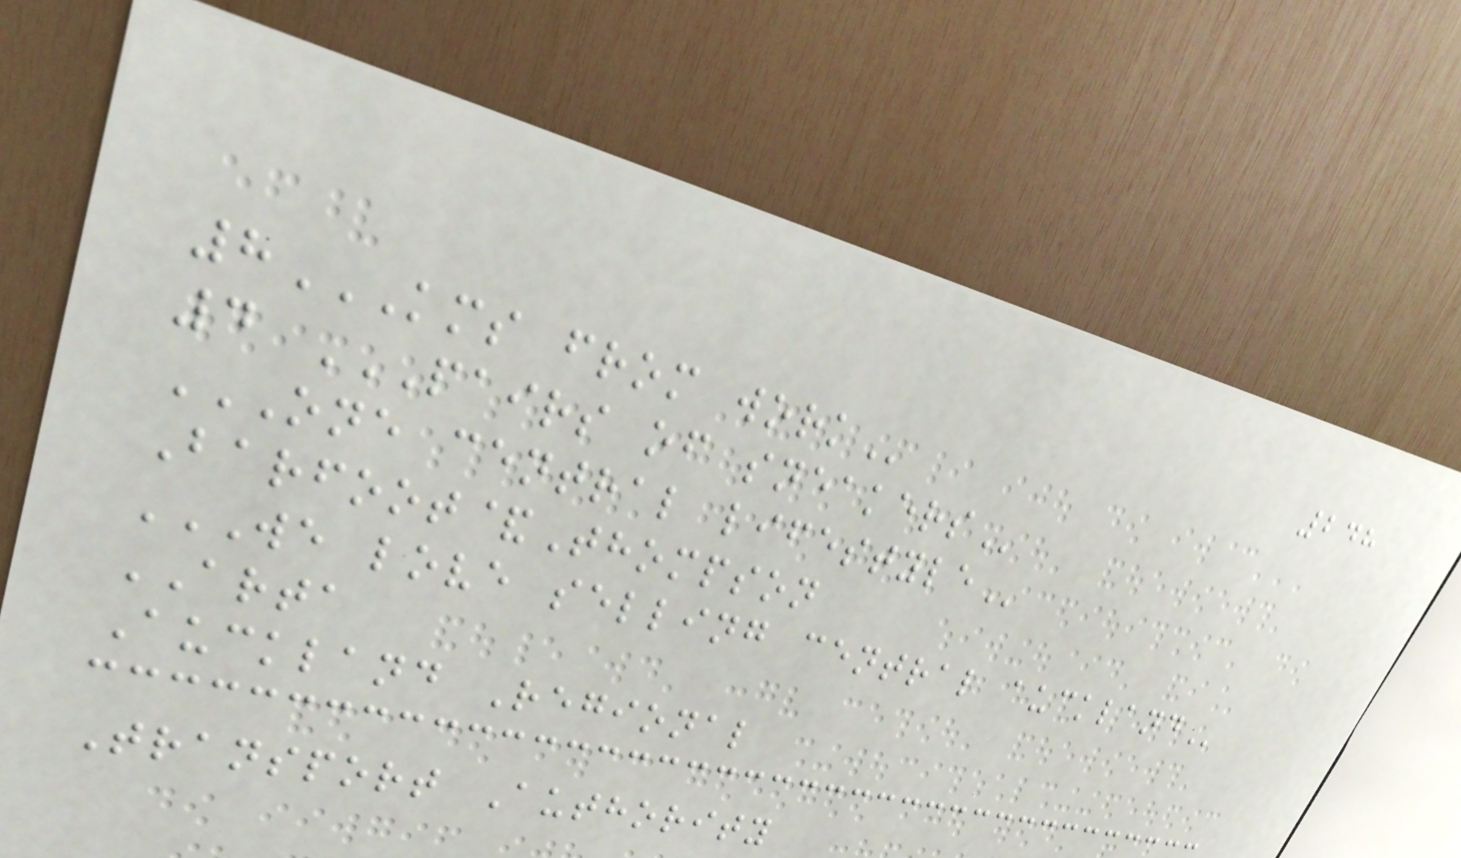248
8KMS FROM WORK
4 PAIRS OF SNEAKERS
ONE CENTRAL LIFESTYLE
Barfoot&Thompson
WE LOVE SELLING CENTRAL AUCKLAND
ARTA
Auckland Regional
Transport Authority
